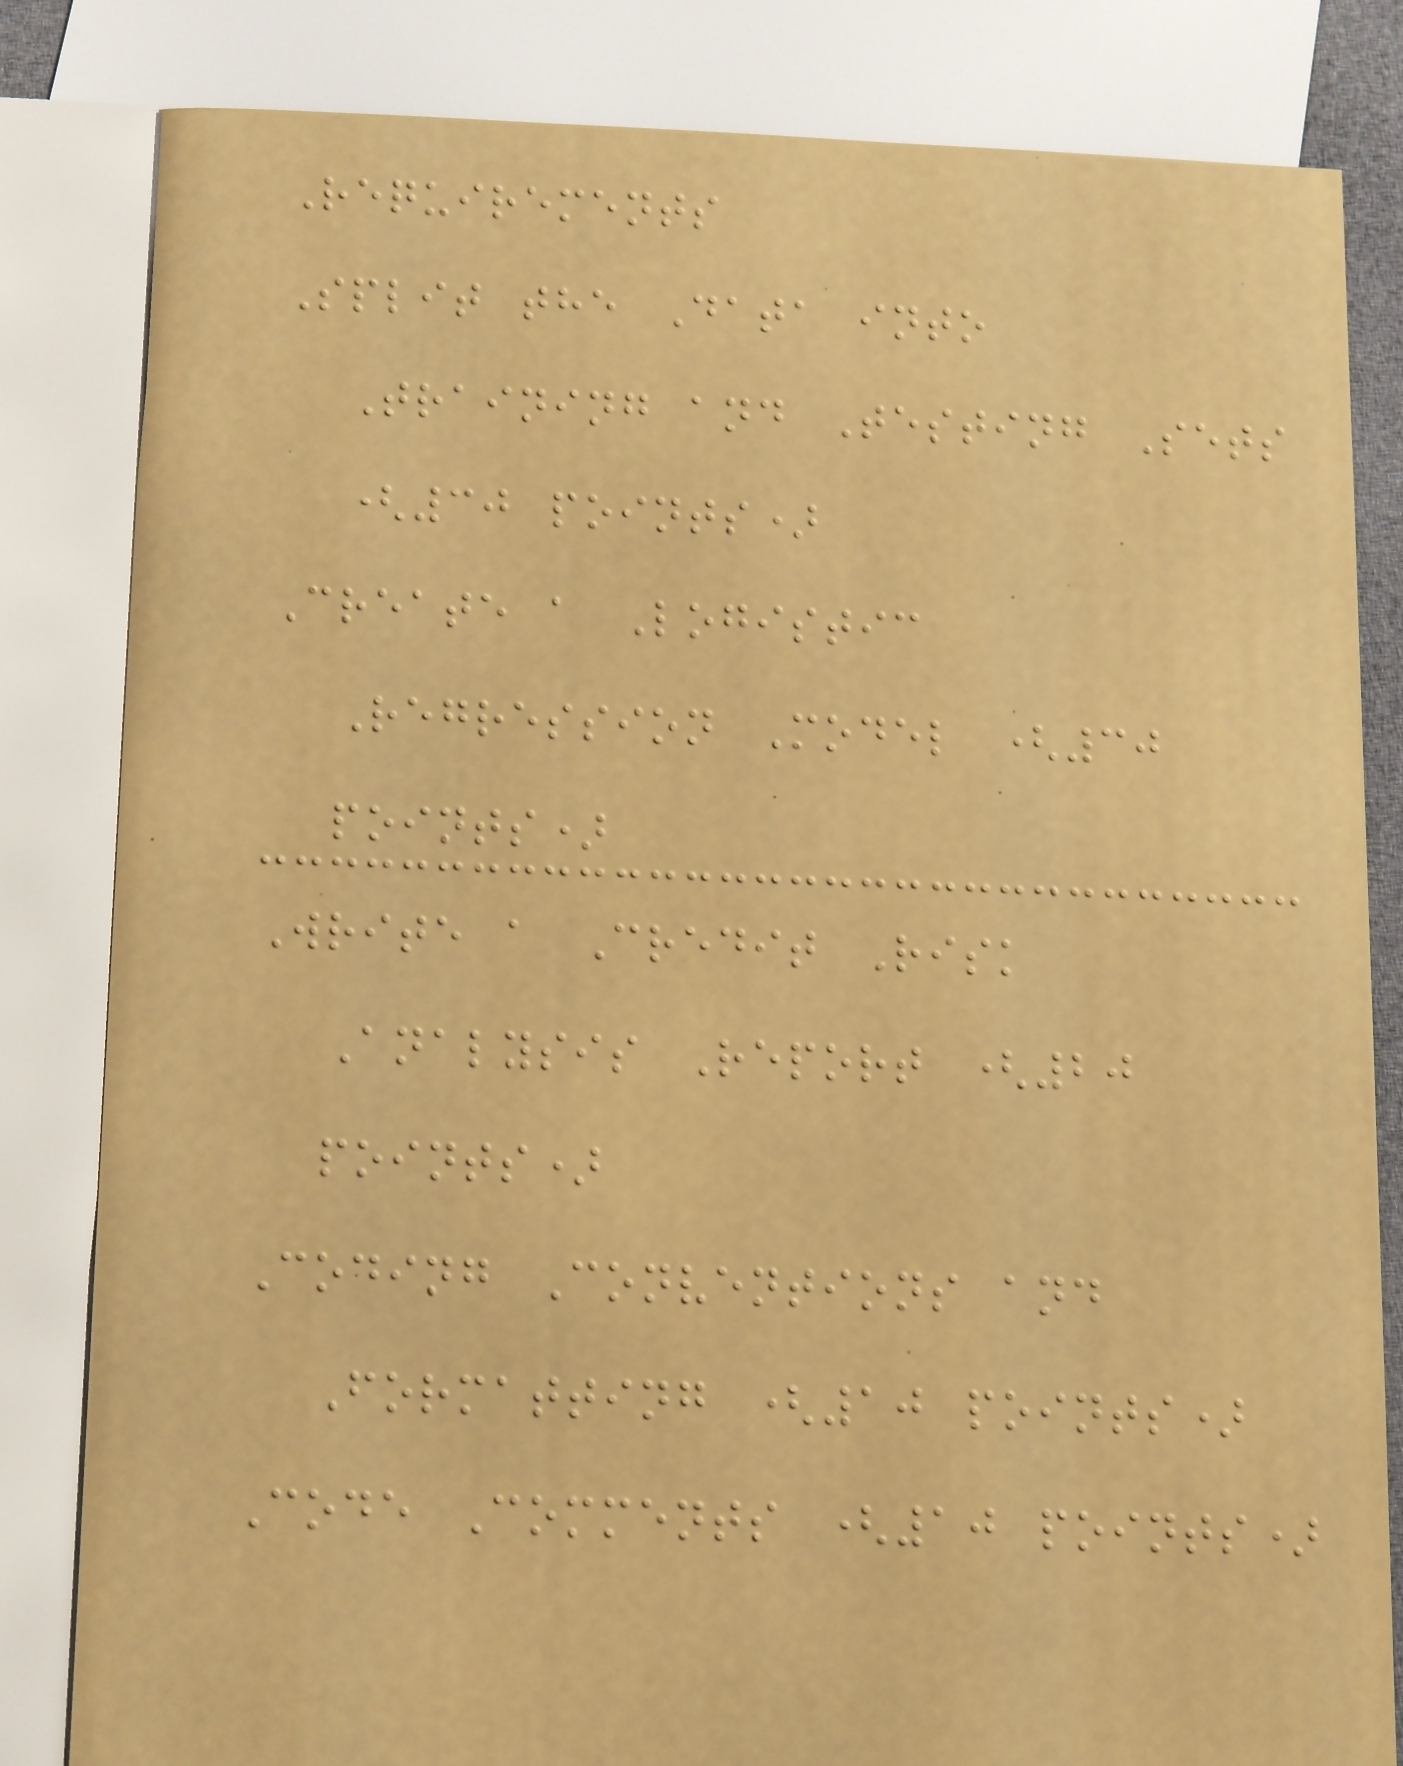Requirements
Split the Data into
Training and Testing Sets
(30 points)
Create a Logistic
Regression Model (30
points)
Write a Credit Risk
Analysis Report (20
points)
Coding Conventions and
Formatting (10 points)
Code Comments (10 points)
